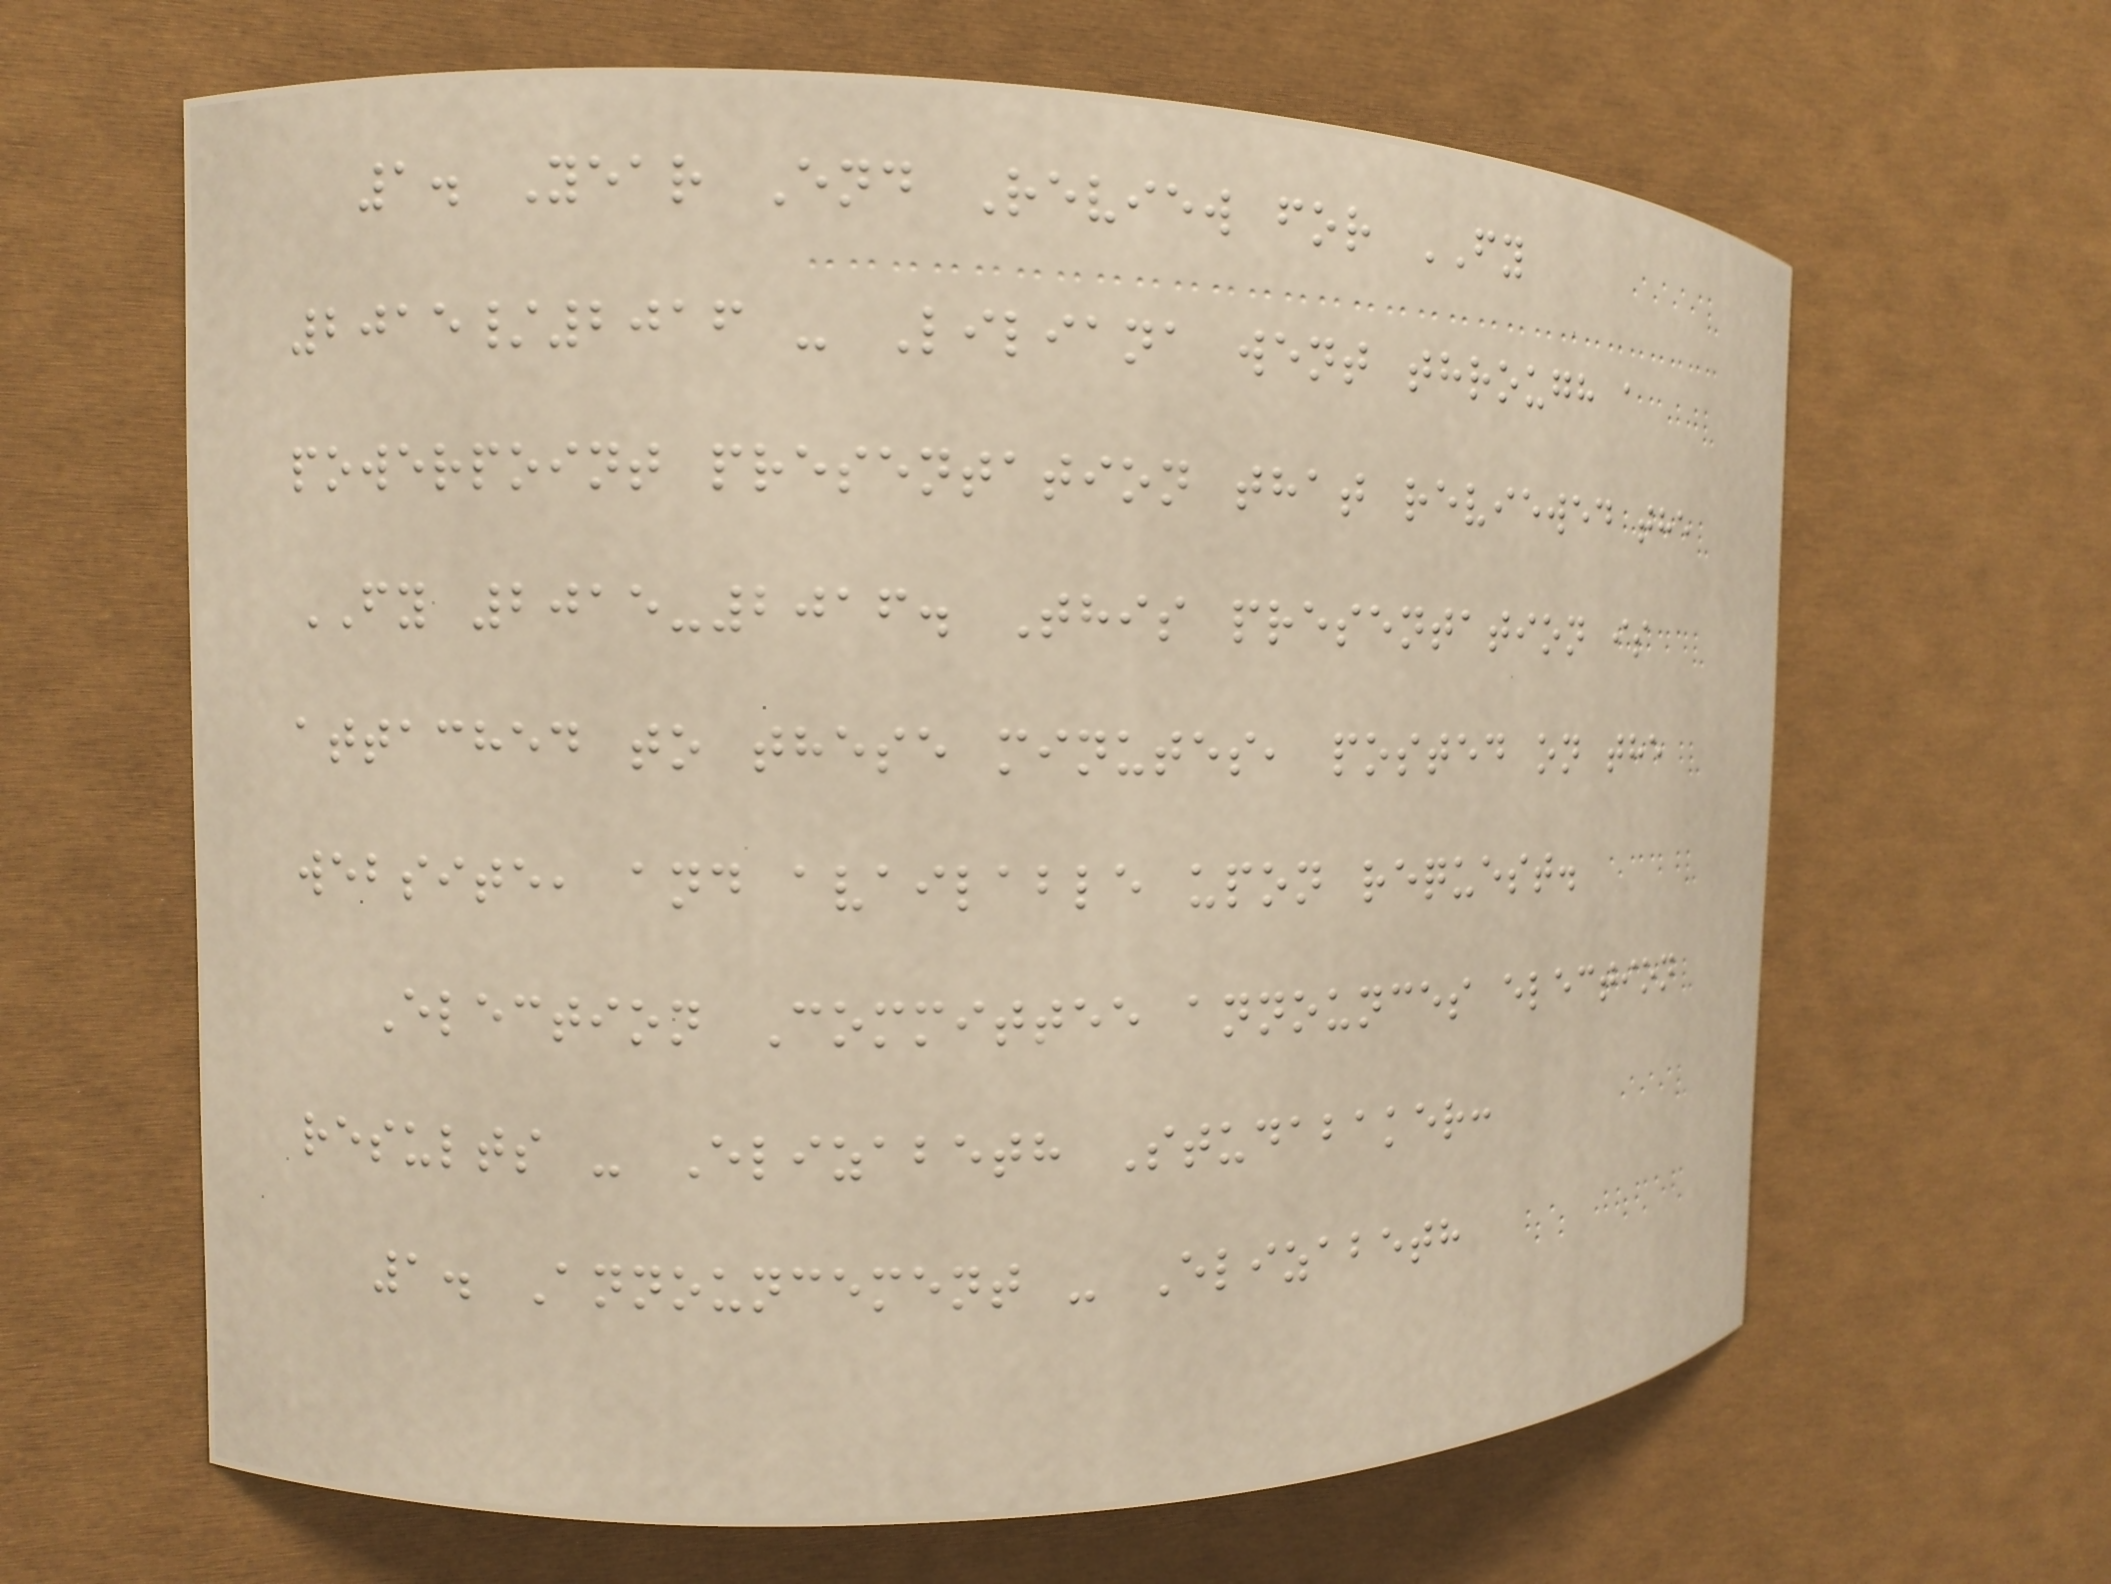1. Year End Review for FY
2015/2016 - Liliana went through a
powerpoint presentation that reviewed the
FY 2015-2016. This presentation is
attached to these minutes, posted on the
website, and available upon request.
Election Committee announces election
results - Elizabeth Studabaker:
1. Announcement - Elizabeth
